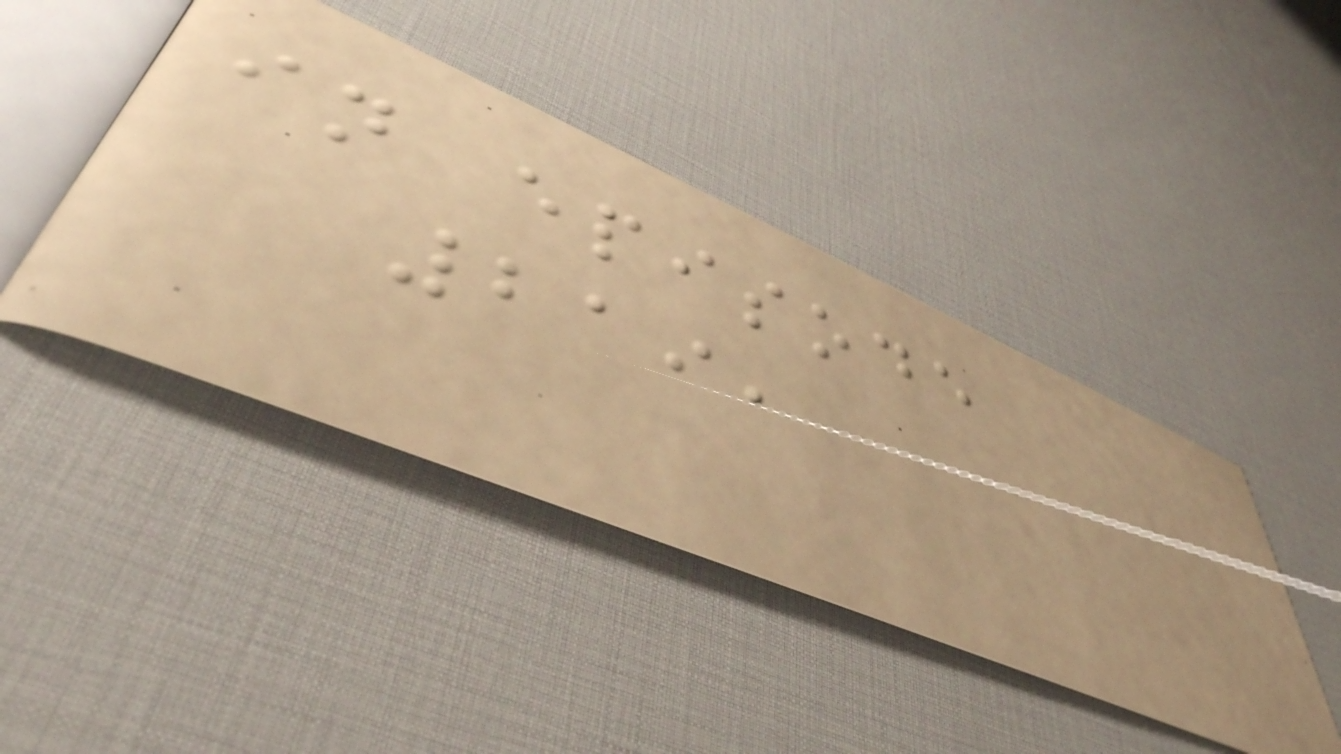in episode
219,
